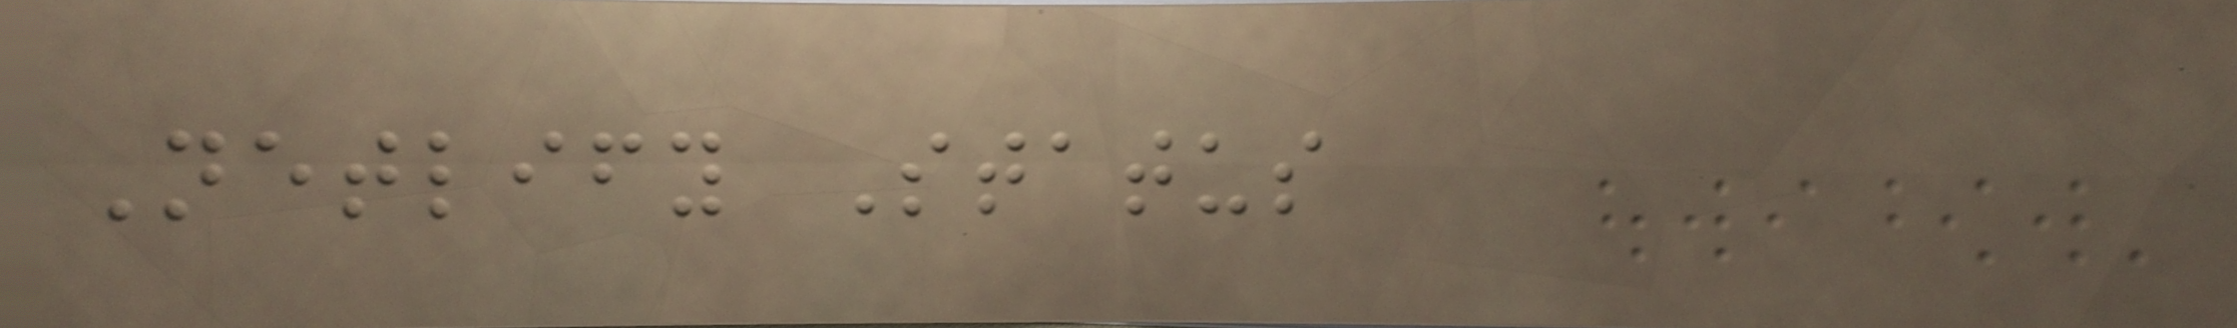Netlify Status
